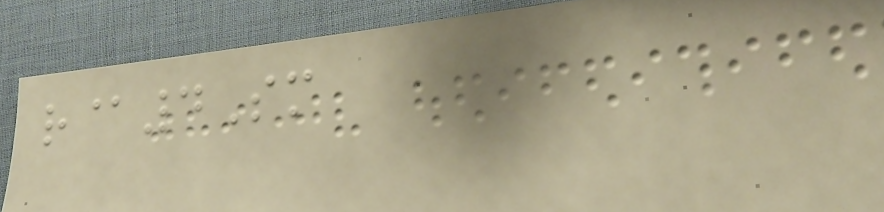r@4Sm
